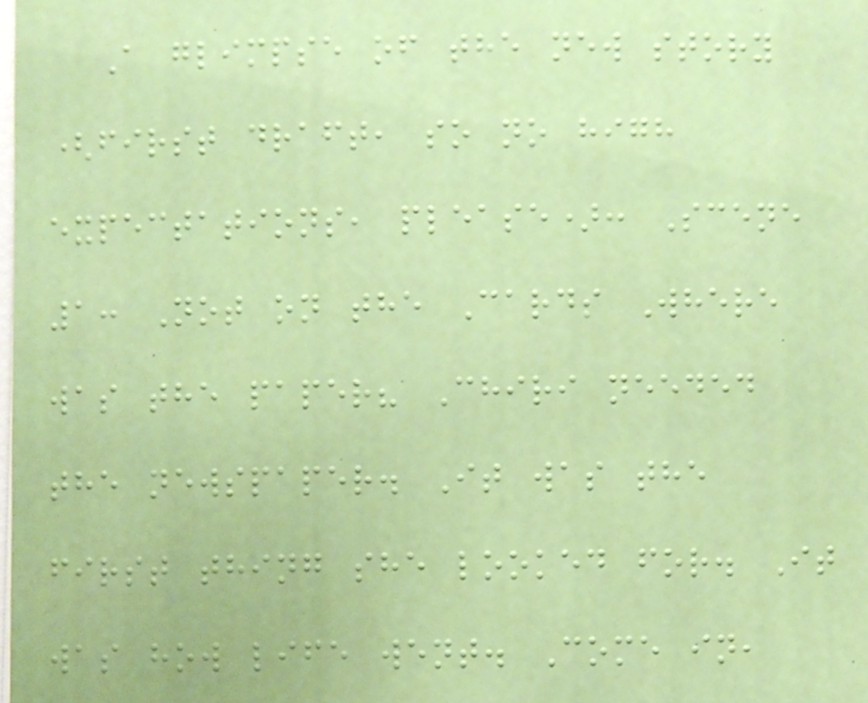A glimpse of the new story
(first draft, so no high
expectations, please): Scene
1: Not on the Cards Where
was the paper? Chiri needed
the newspaper. It was the
first thing she looked for. It
was how life went. Come in,
